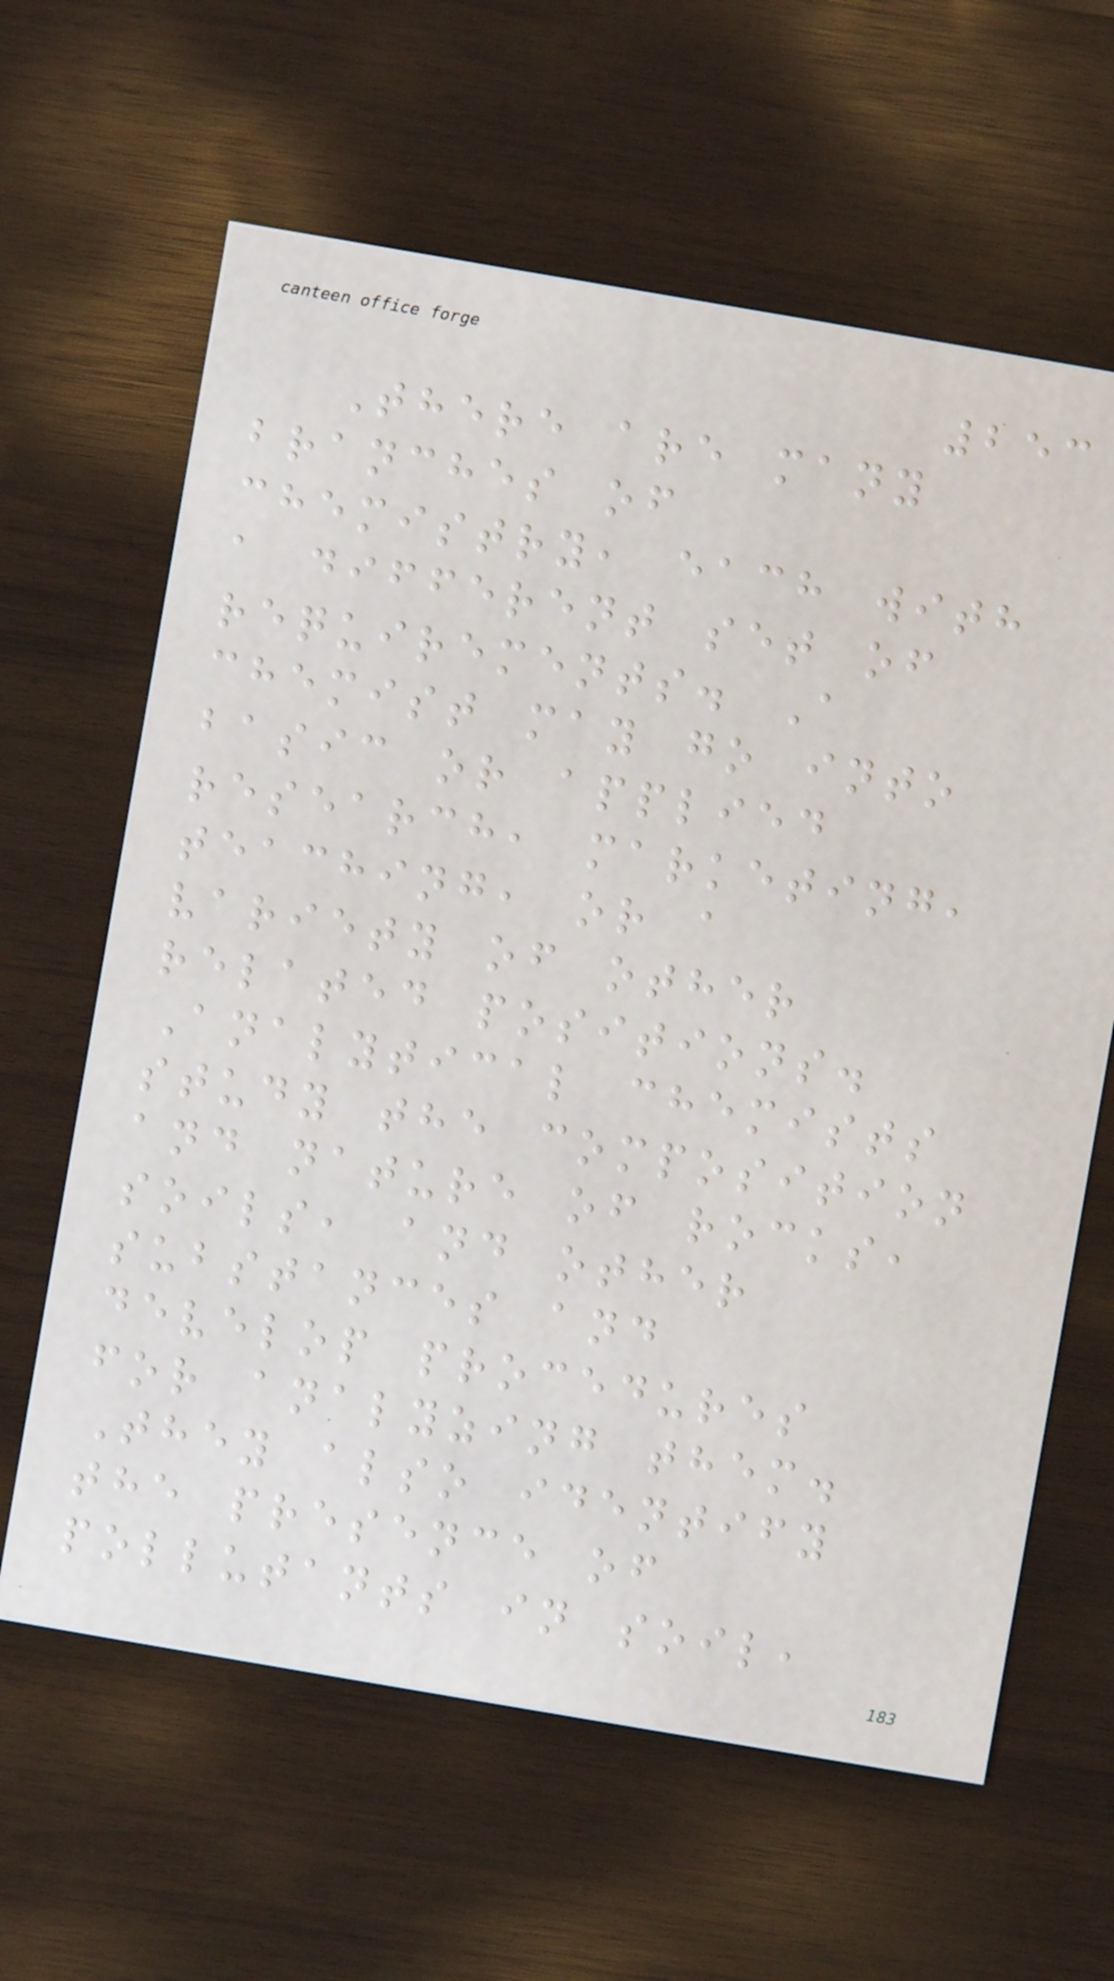253
There are many
branches of
chemistry, each with
a different set of
requirements. A
chemist may go into
basic or applied
research, marketing,
teaching, or a
variety of other
related positions.
Analytical chemists
study the composition
and nature of rocks,
soils, and other
substances and
develop procedures
for analyzing them.
They also identify
the presence of
pollutants in soil,
